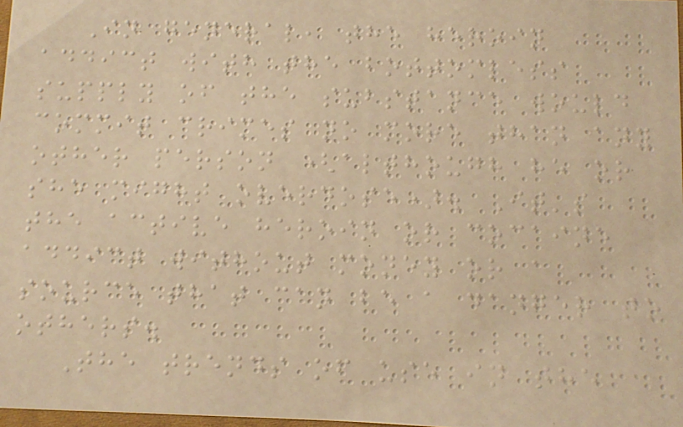In general, the heroin
addict with the bottomless
supply of the substance would
commit crimes no more than any
other person (although he or
she might overdose). It's
the active heroin or cocaine
addict without money or a
source that can be a danger to
others.
The trends of use in the
